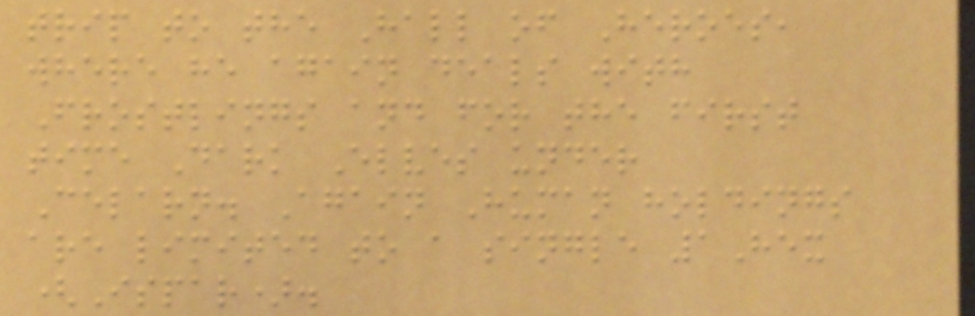trip to the Hall of Heroes,
where he again deals with
Frostlings and for the first
time Dark Elves under
Celarn. Again Human holdings
are limited to a single 1Hex
(Ispar).
